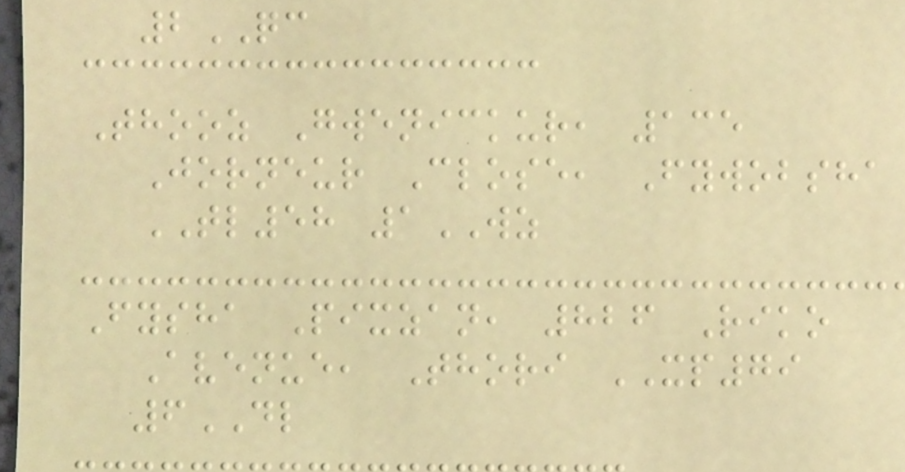2QC
Thooz Gwenickur, 135
Jorneur Close, Fywobsha
TL58 1WZ
Fysha Pixzan, 826 Riko
Avenue, Thori XP79
6DL
